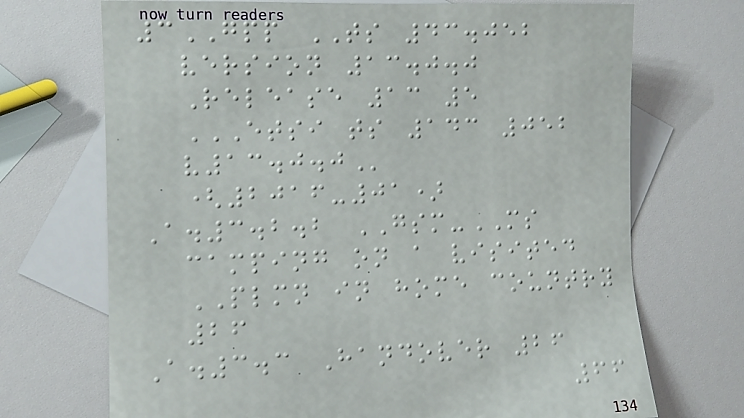3GPP TS 43.052
version 13.0.0
Release 13 5
ETSI TS 143 052
V13.0.0
(2016-01)
A.3.2.2 GSM-MS
camping on a visited
PLMN in home country
26
A.3.3 Handover 26
66
